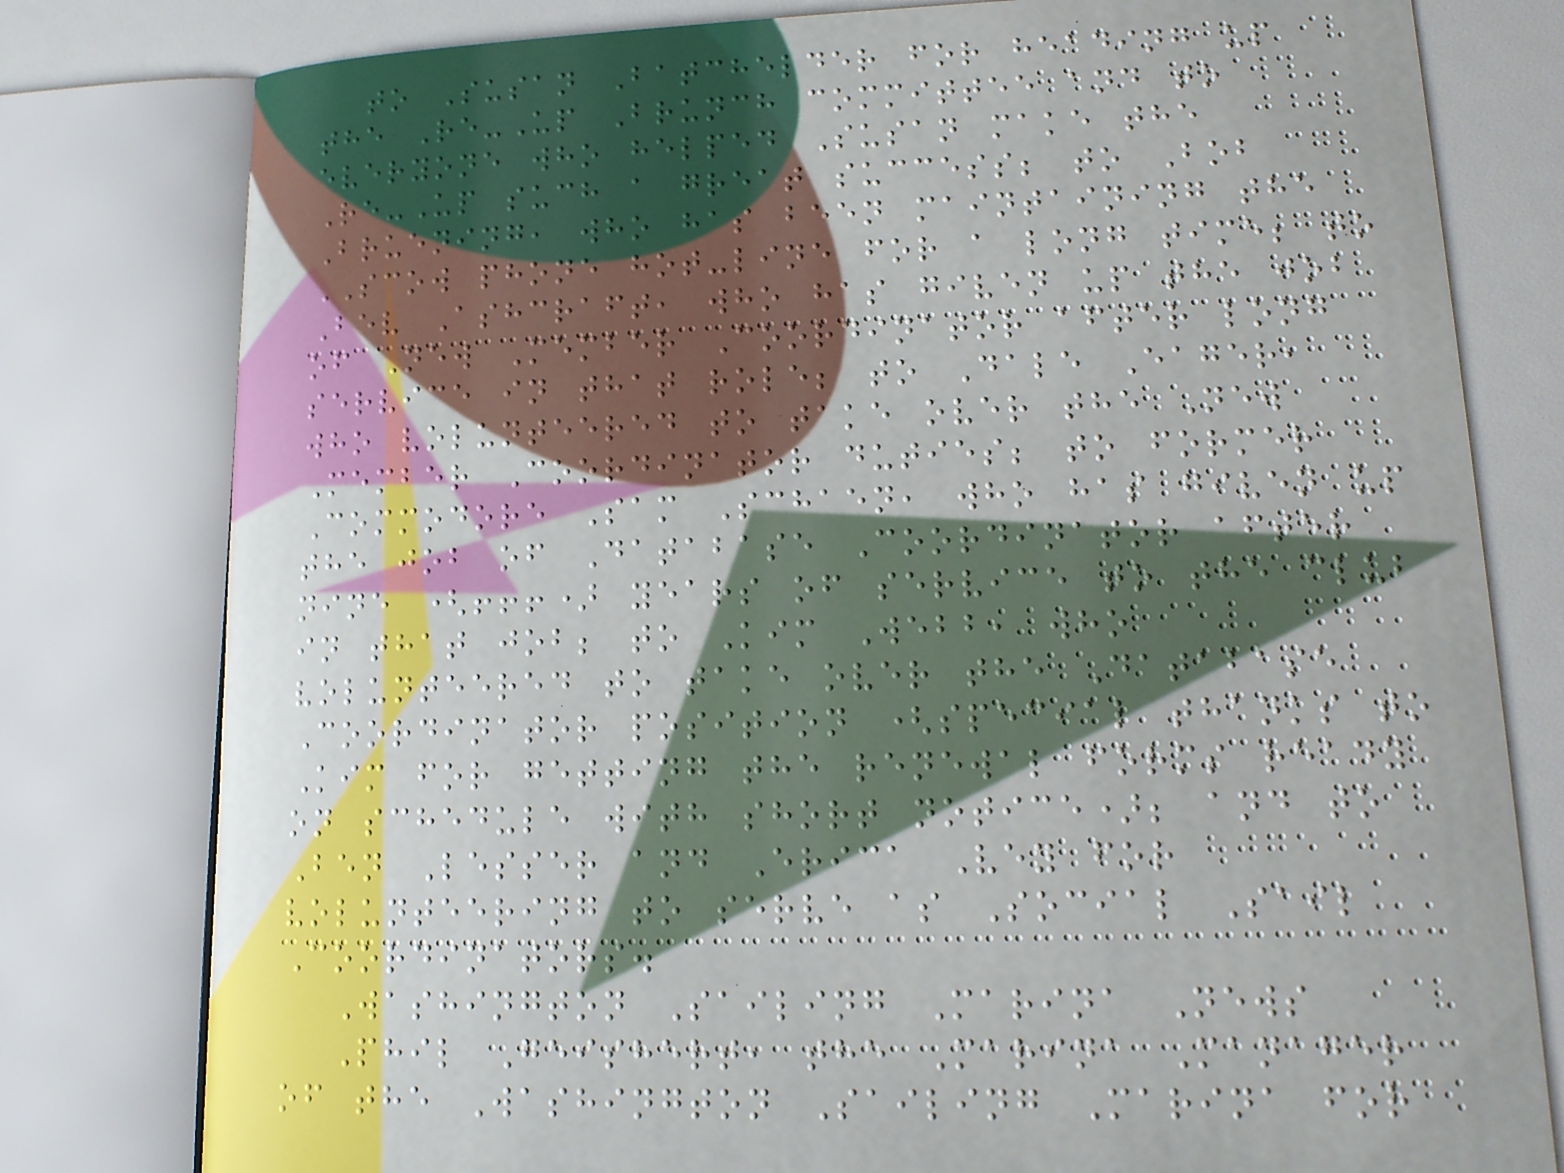to Susan Batchelder for heading up
the Re-Up Brunch committee and to
everyone who helped Susan make the
Re-Up such a great success; to Bob
Bruening, who has been maintaining the
SCOW phone hot-line for a long time; to
Bev Ashcraft, who has given up the job
of New Member Coordinator after long
service in that role; to Dale Eager,
who volunteered to take over the New
Member Coordinator duties; to former
Commodore Sam Schaen, who has given up
the job of Database Coordinator after
nine (!!!) years of service to the club
in that job; to Kim Webb, who
volunteered to take over the Database
Coordinator position (special thanks to
Kim for getting the renewal forms ready
on schedule with short notice); and to
Ben Lesser and Erica Vey for
volunteering to serve as Social Sail
Coordinators.
Washington Sailing Marina News
Phil Geishert, the Marina Manager
of the Washington Sailing Marina for
